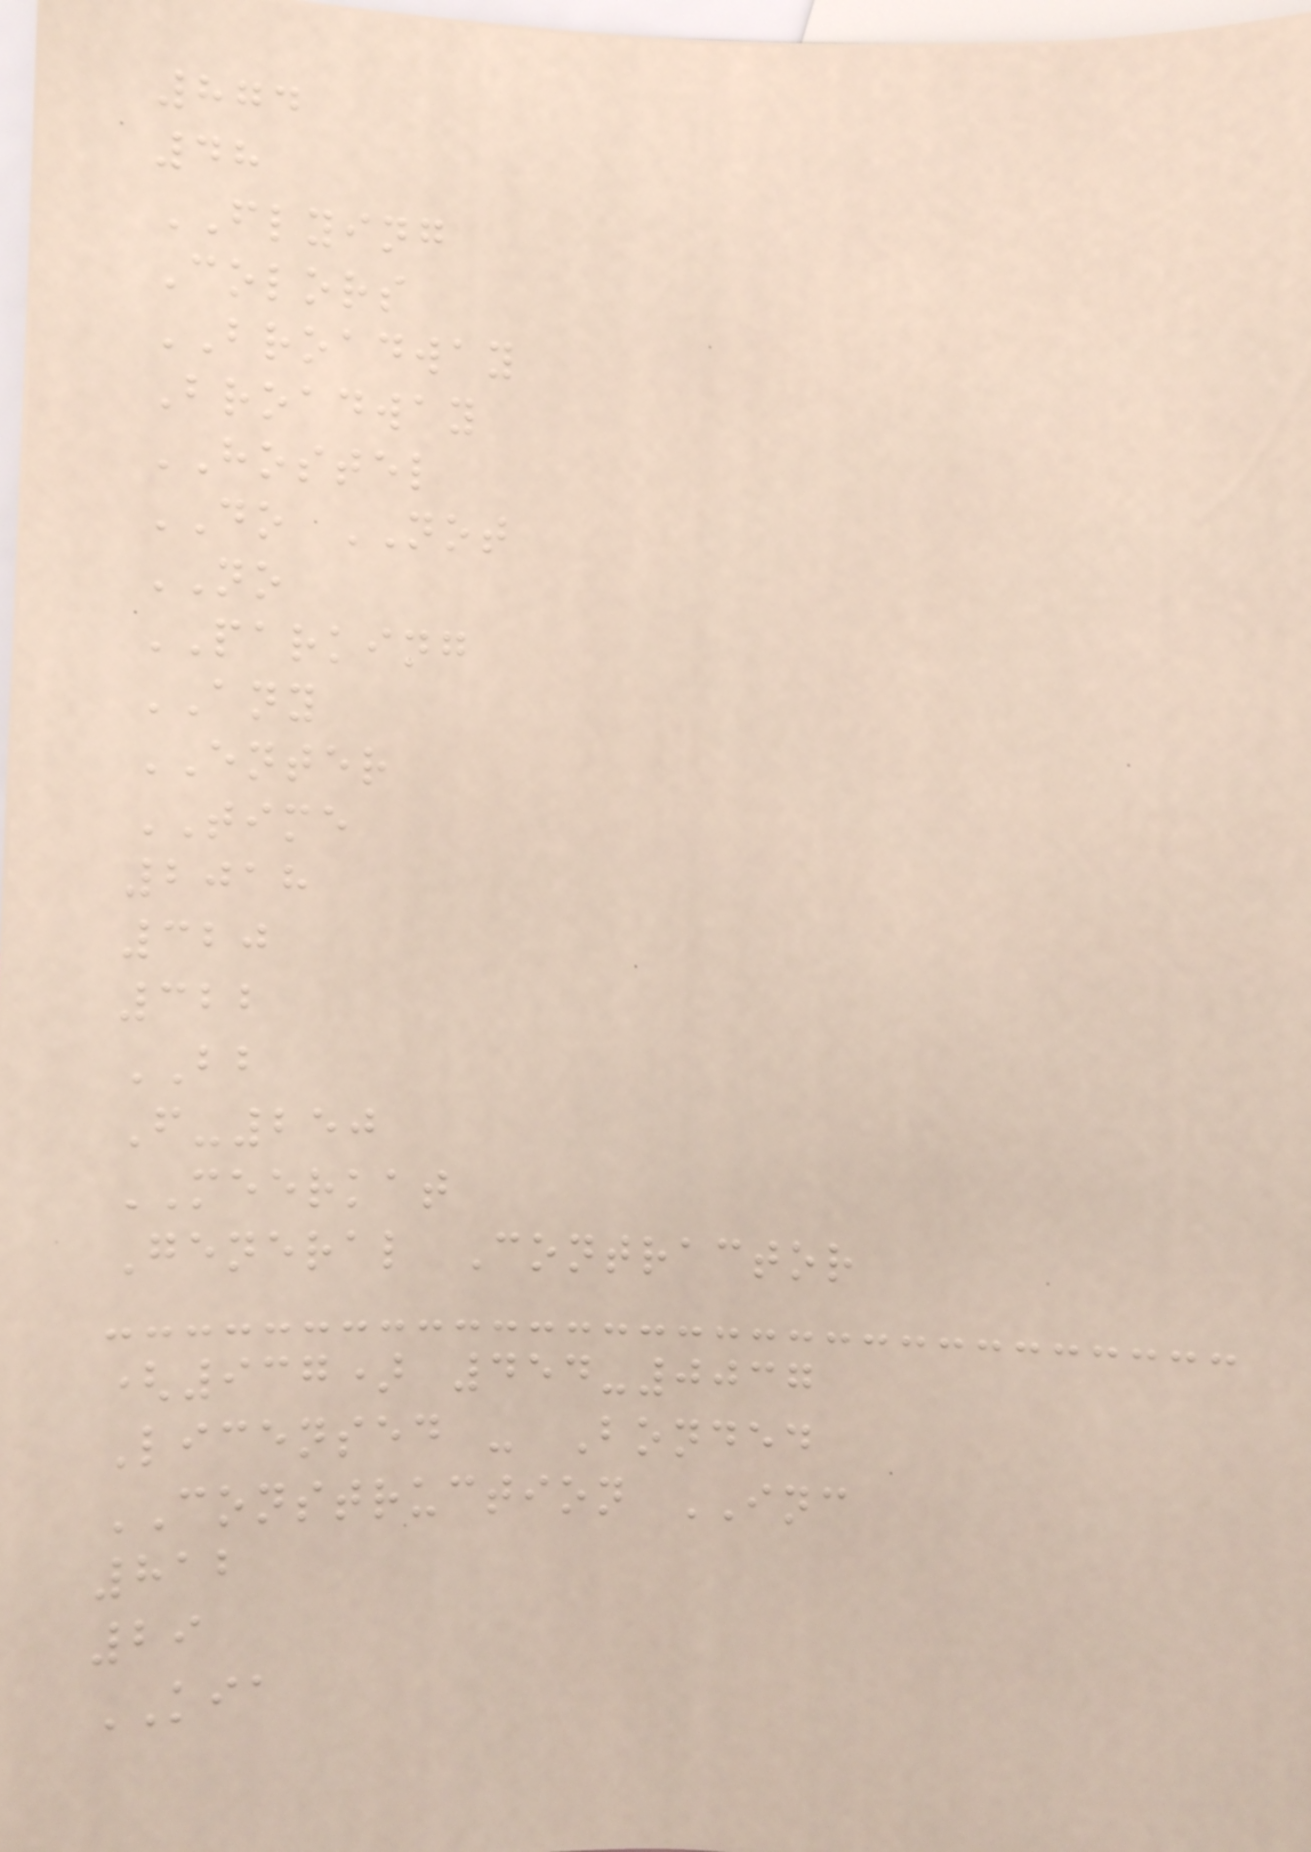874
48
FLYING
Colors
BROADWAY
Broadway
HOSTEL
DO NOT
NO
PARKING
ANY
ENTER
TIME
2018
320
322
BB
F-250
MEERKAT
General Contractor
(937) 454-0037
Licensed - Bonded
CONSTRUCTION INC
812
29
KIA
